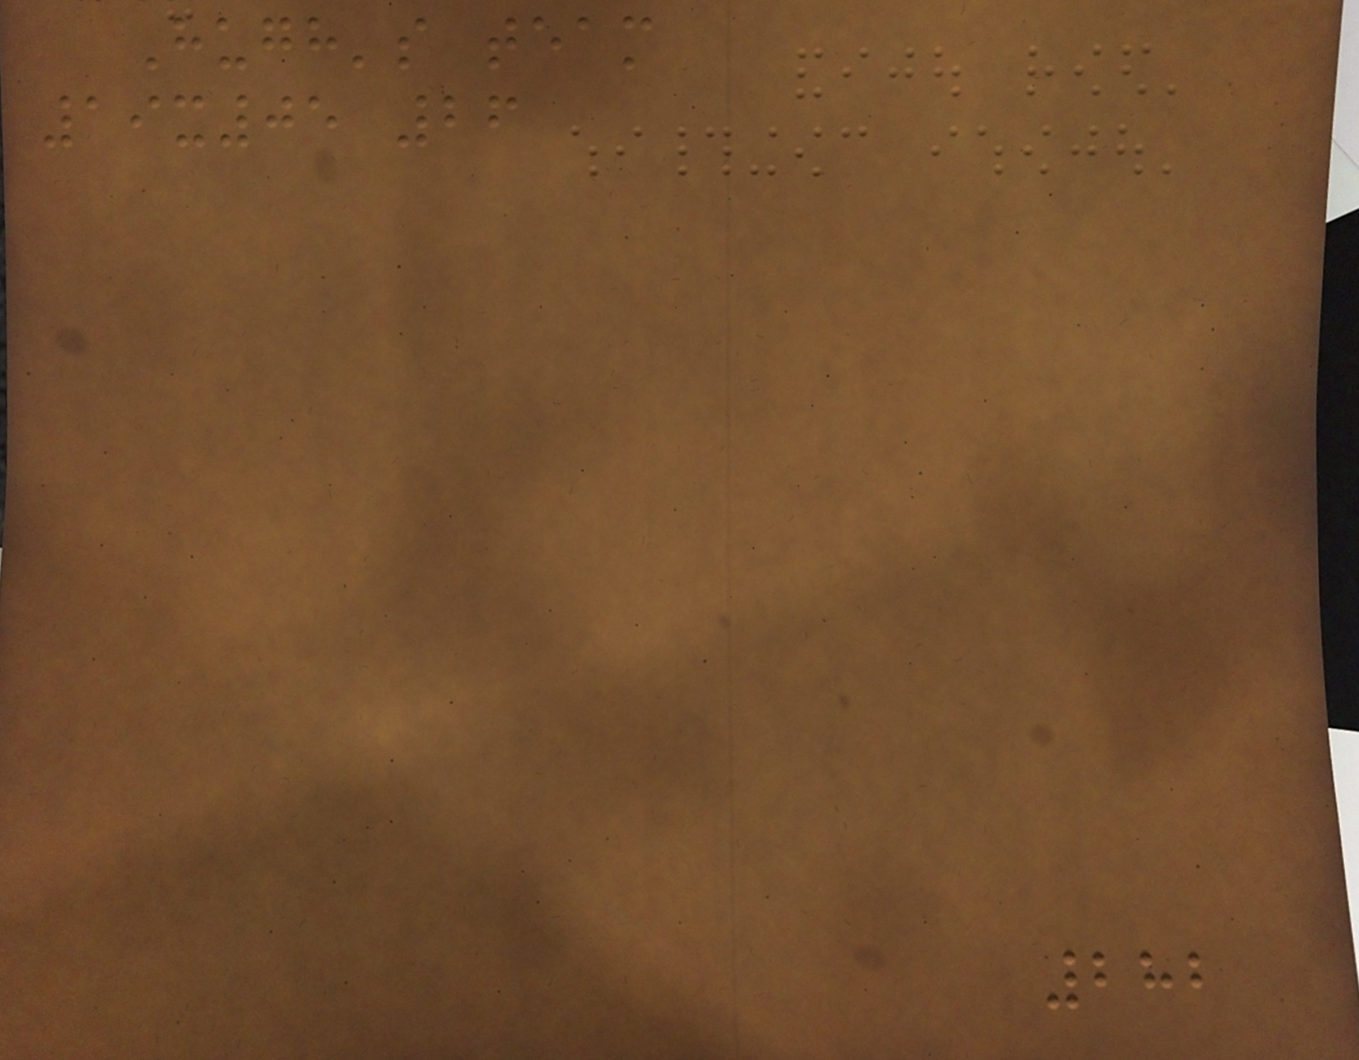Hugh's team
19x05 26
282
